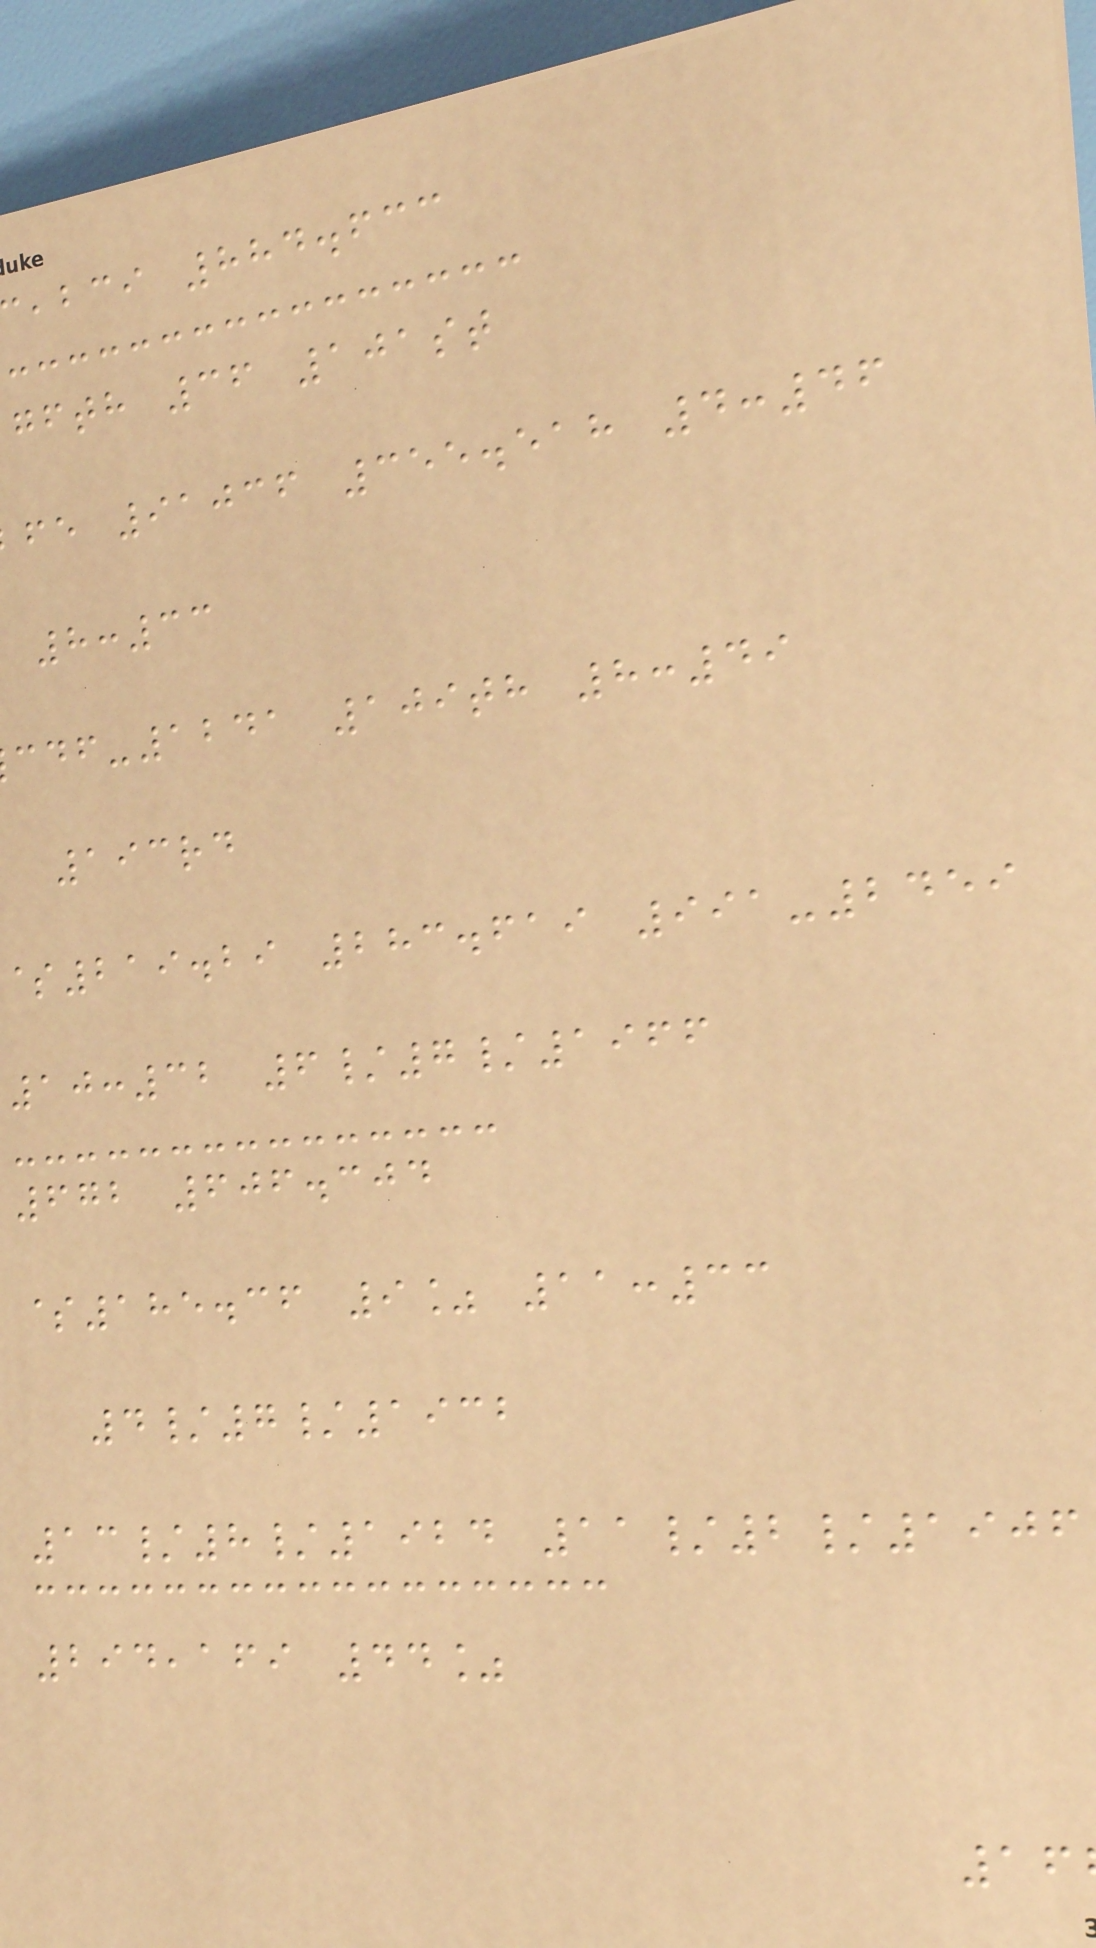,bci 884.633
gfth 36 101st
fe 91036 355.518 4:46
8:33
-1241 109th 8:49
193rd
$219.29 283.619 991-2459
10:32 6/7/1966
672 606.304
$185.36 9% 11:33
4/7/1932
13/8/1924 11/2/1906
294,169 44%
